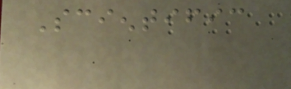Scientific
